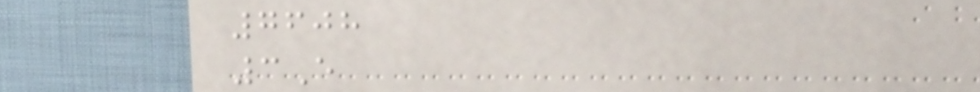7608
3E
